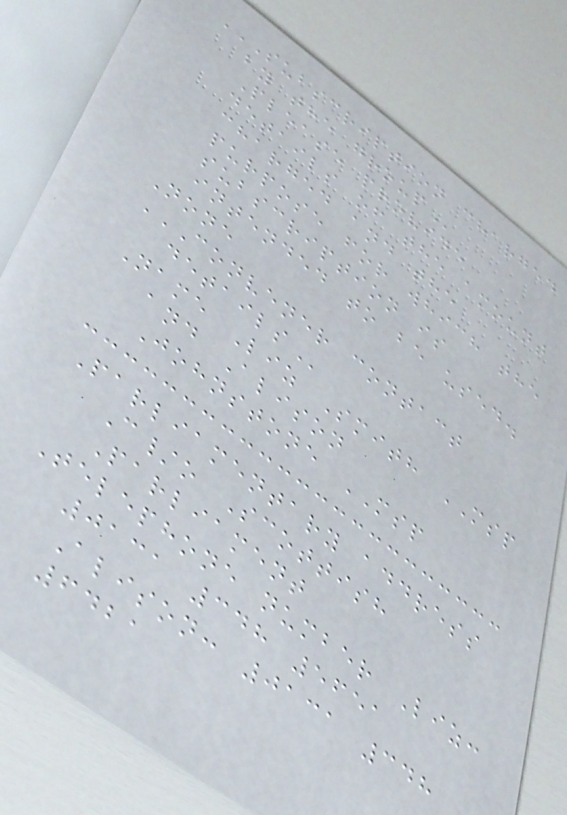SUBSCRIPTION CHARGED
BY THE GROUP
Please provide
details of the amount
charged and the
purpose for which the
subscription is
intended to be used.
None
CONVENER CONTACT
DETAILS
Name Liz Smith MSP
and Alison
Johnstone MSP
Parliamentary address
C/o Scottish
Parliament
Telephone number Liz:
0131 348 5651
Alison: 0131 348
6421
